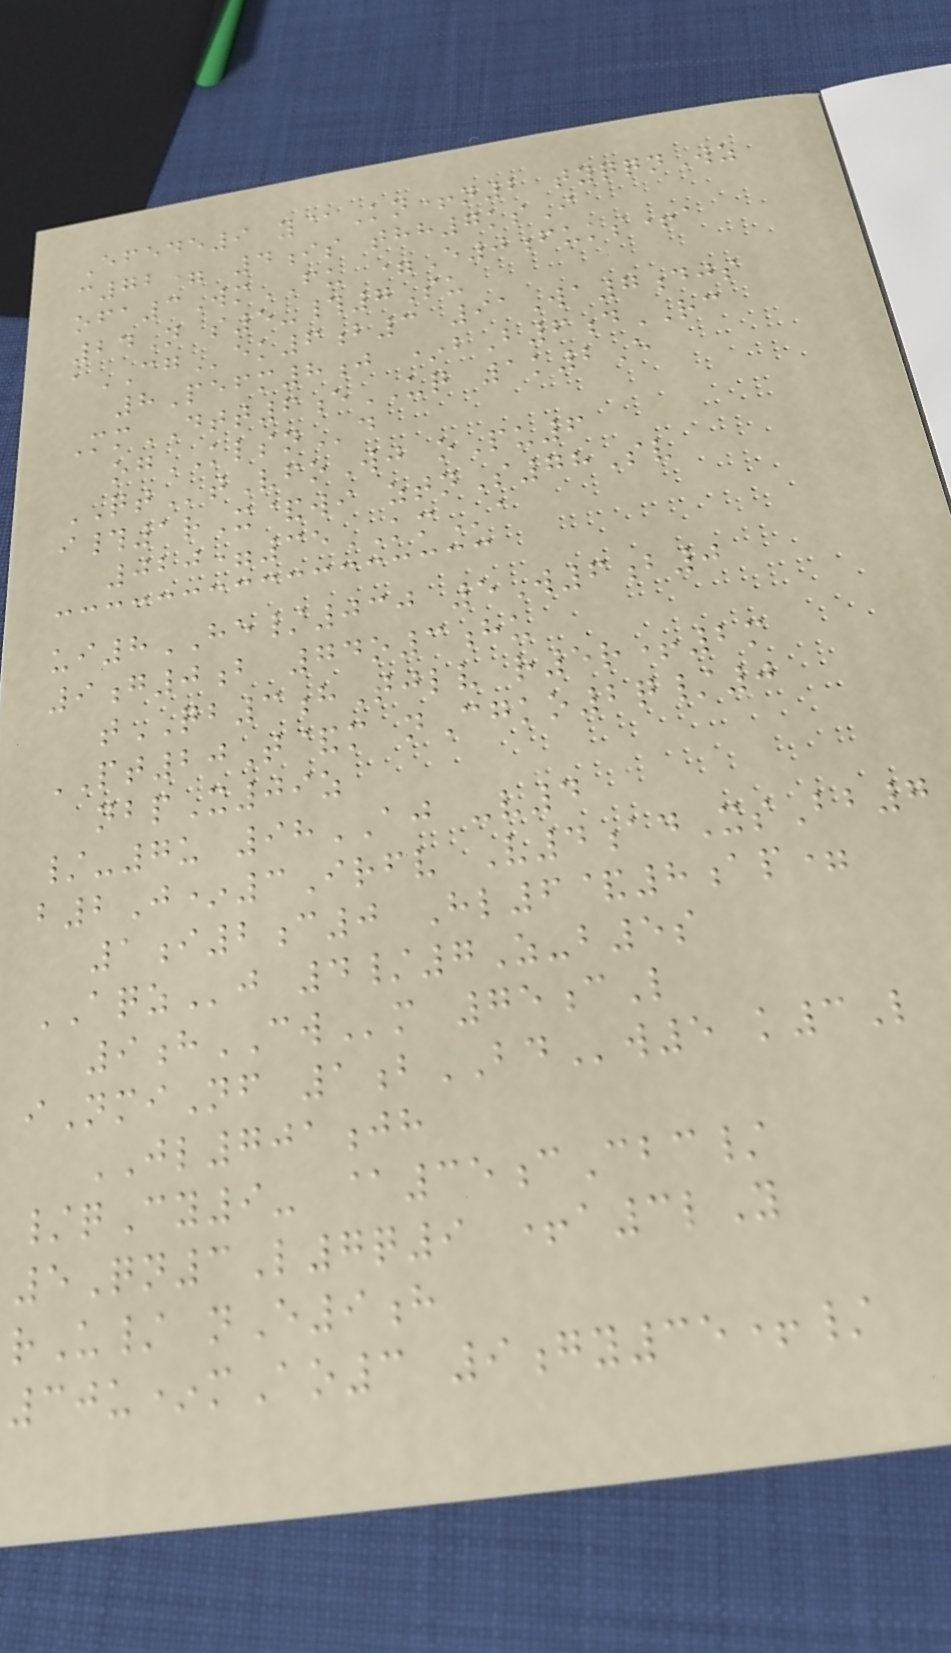Efede9 y@Kn+n2 tyqqnWz
c72= 4is thh7ksI
ofa3WmFU =E0fuks+a
24N s5-#7Su
aCGek6b3 91Wa7djs
8Pefm8j *bB6dRC
MmDTT6eUQ 1k2E
ogKLSNd
QTtVfoWj oPu6
i#1rX&wi ztnS78Sv
020=35KMa
ui8HE/030 5W6b0
9g0b 74o3hu
tQB3hTjlv r5r+2m
PT20T&m nCgko2q/0
nbpX09z
/-7u 98AJ -v4
b2J*3Irfv V4adXsBb7
1i2c0 Hl6&8ap=
AQZj 4/7Z-b5s
9hCWm 75cL
iNmiNf 1bBDw5 k3L
JL701jh
/qCy9- @35cCbc/
5Qn3L7q9 +a3lY
rU/ nE9h
30u*mAo3 9gy35+/
